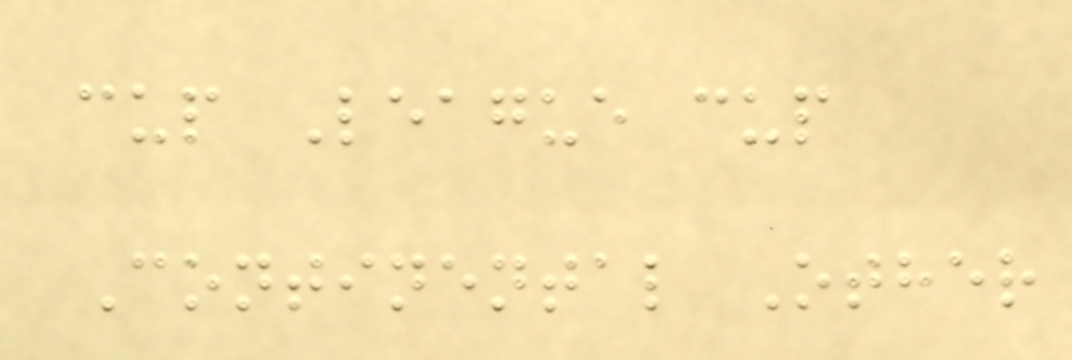cup League cup
Continental Other
